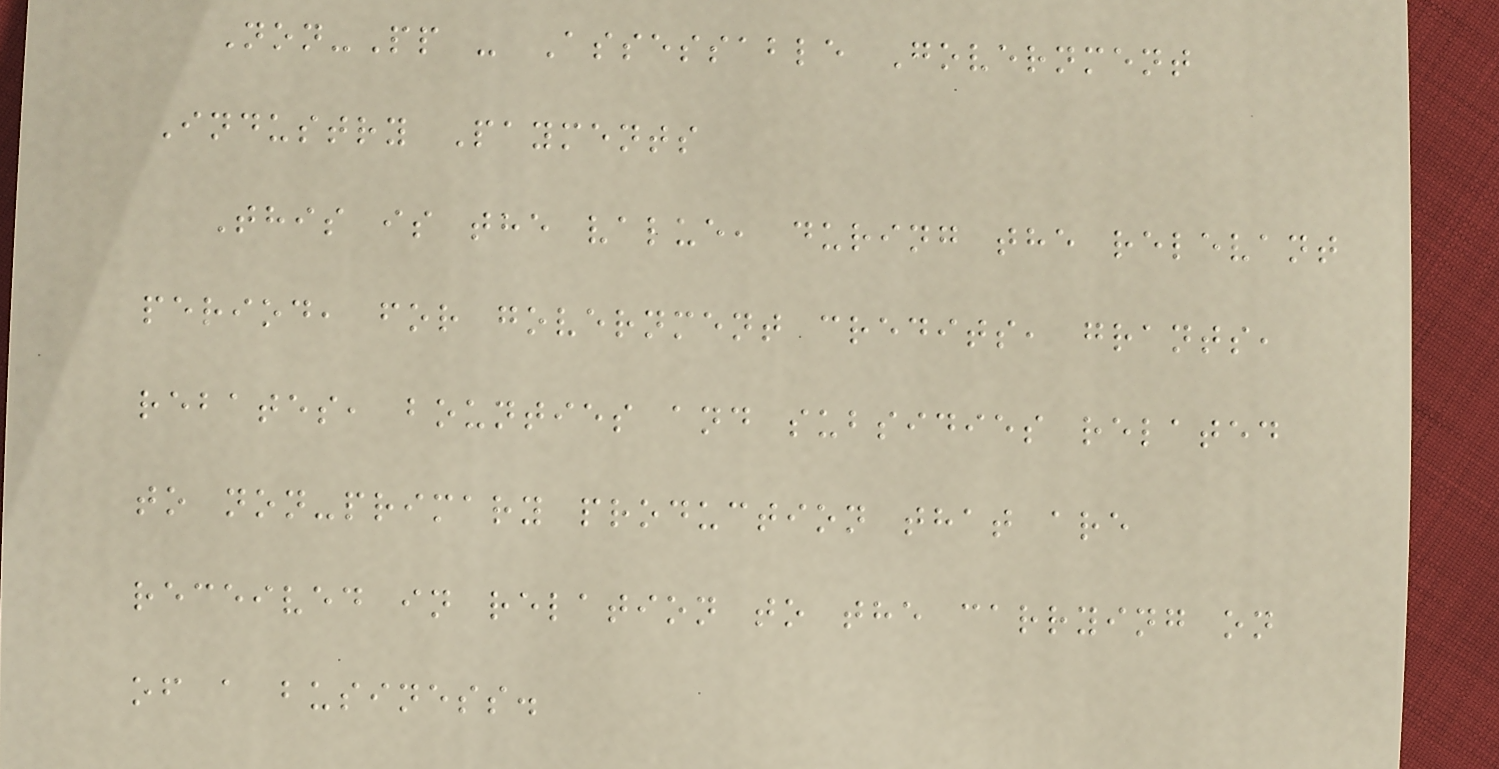Non-Pp - Assessable Government
Industry Payments
This is the value, during the relevant
period, for government credits, grants,
rebates, bounties and subsidies related
to non-primary production that are
received in relation to the carrying on
of a business.
